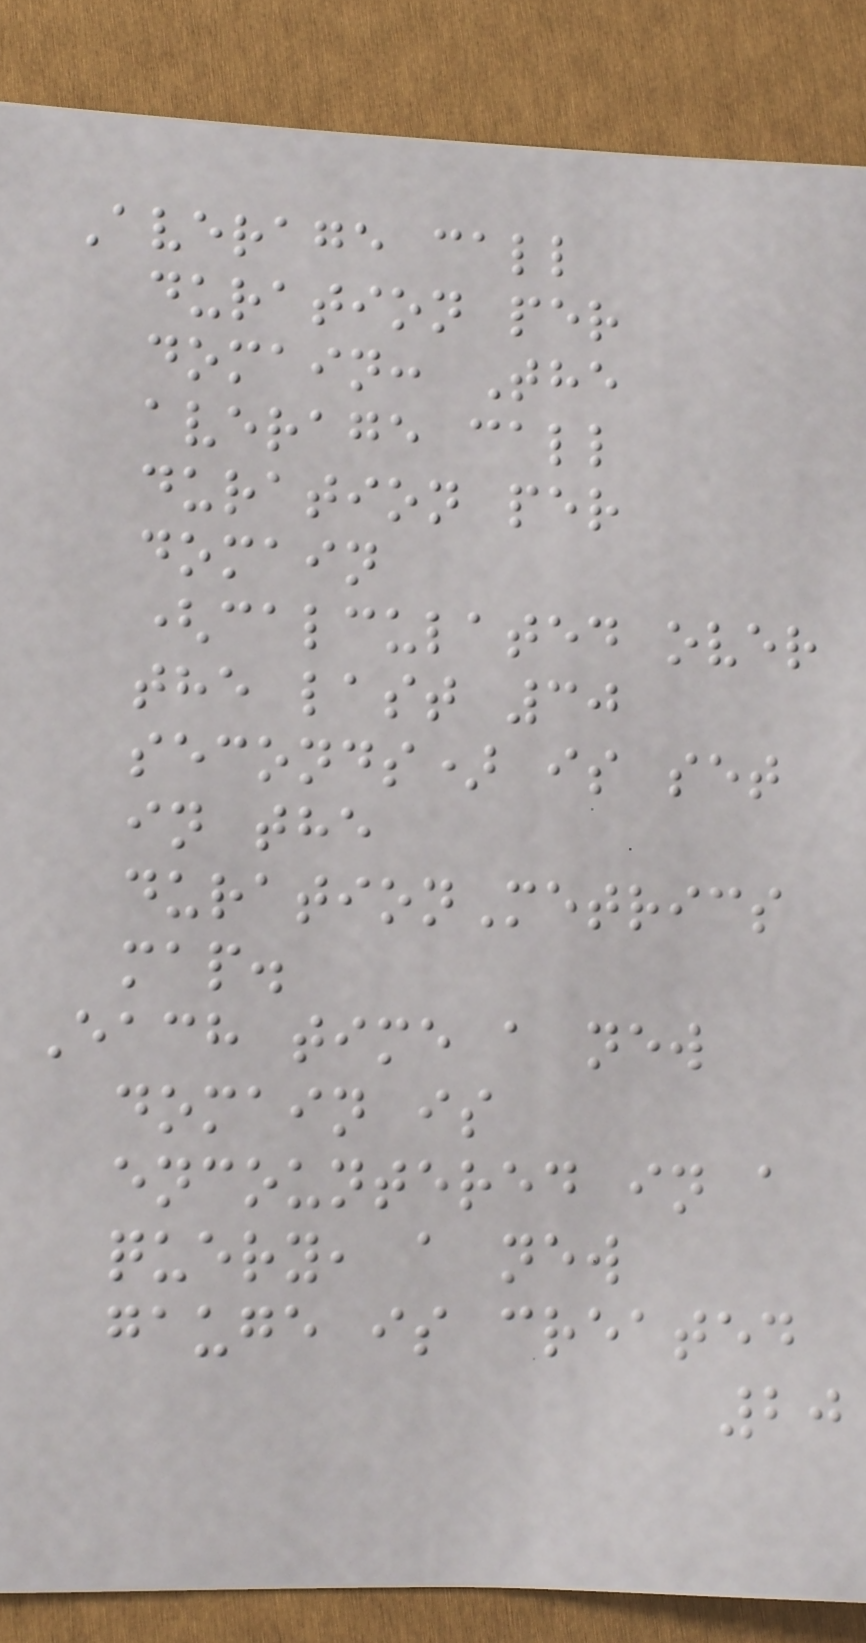Average call
duration per
domain: The
average call
duration per
domain
(calculated over
the last 30
seconds) is set
in the
durationMetrics
map.
Each time a new
domain is
encountered in a
query, a new
gauge is created
20
